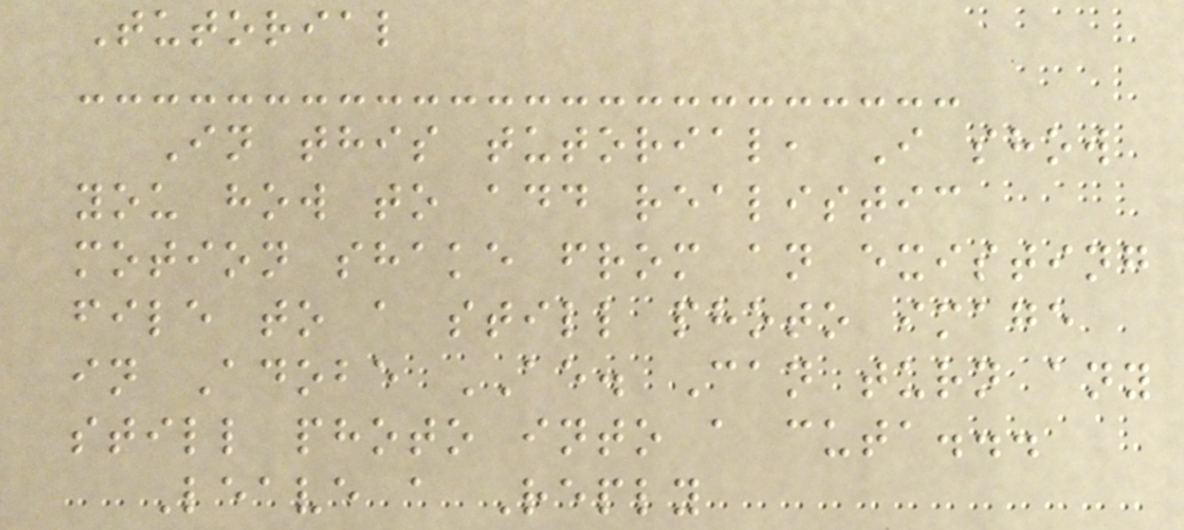Tutorial
In this tutorial, I show
you how to add realistic
motion shake from an existing
file to a still photo image
in Adobe AE. Can turn any
still photo into a cuta...
Leave a Reply
